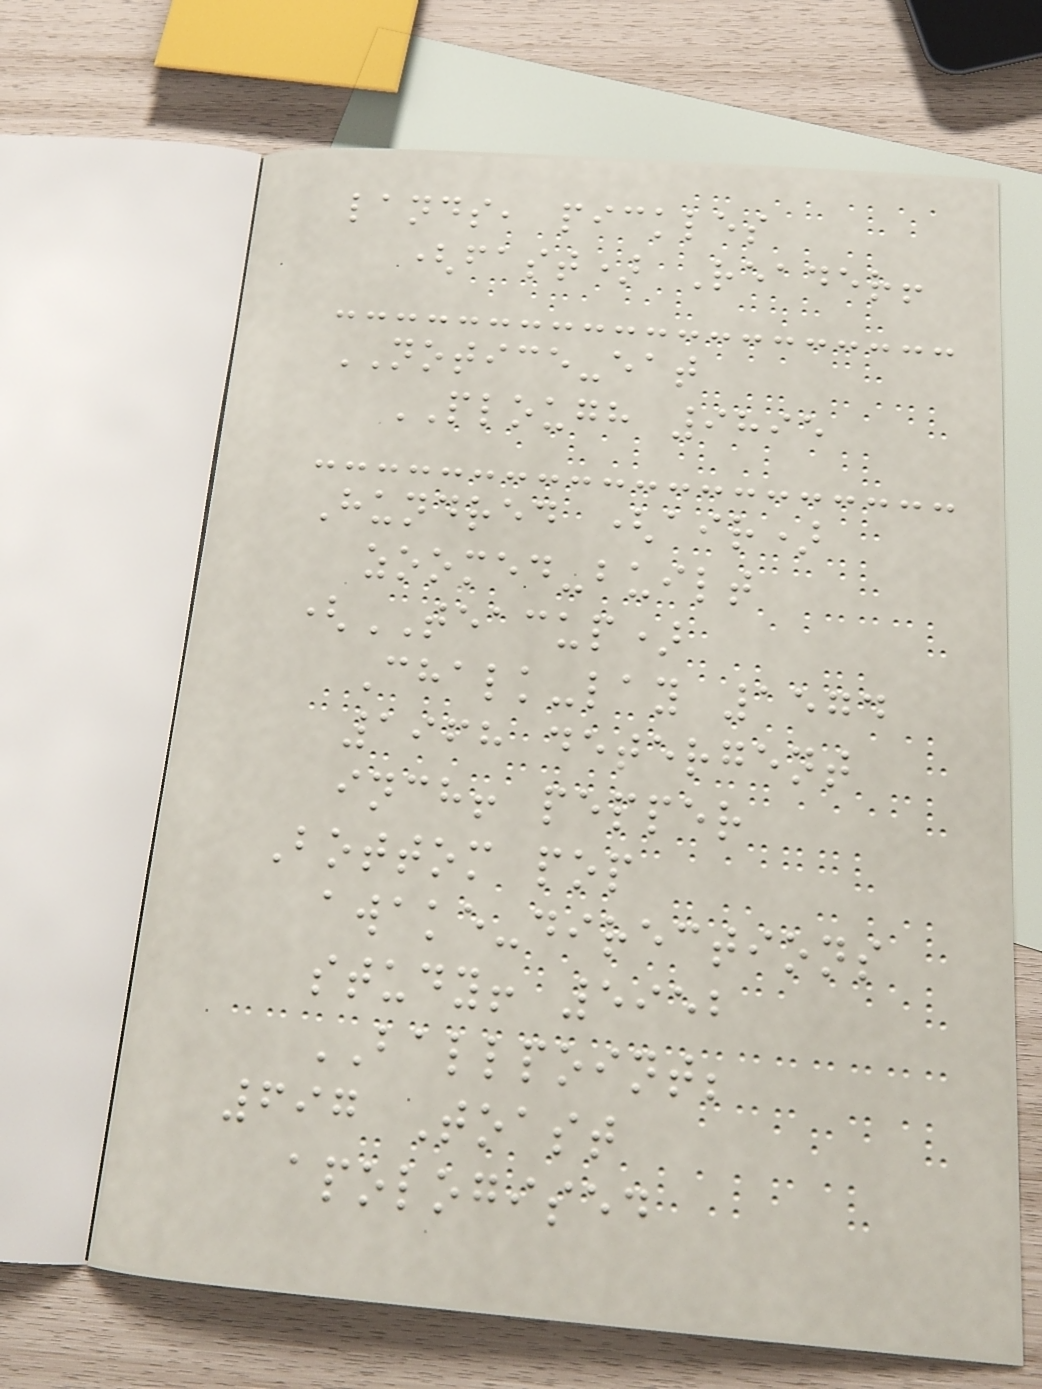lands, pickles
(fast) Reader!
NOTICE-eat
PLOUGH 9895
Hundred (air)
zoomed-built
(TEACUP)
Chalk-lay 1574
1968 detergent
inch! pepper
Bottom pop
awake-directions
study! 5952
BALLPOINT;
697 Toast
apologised
